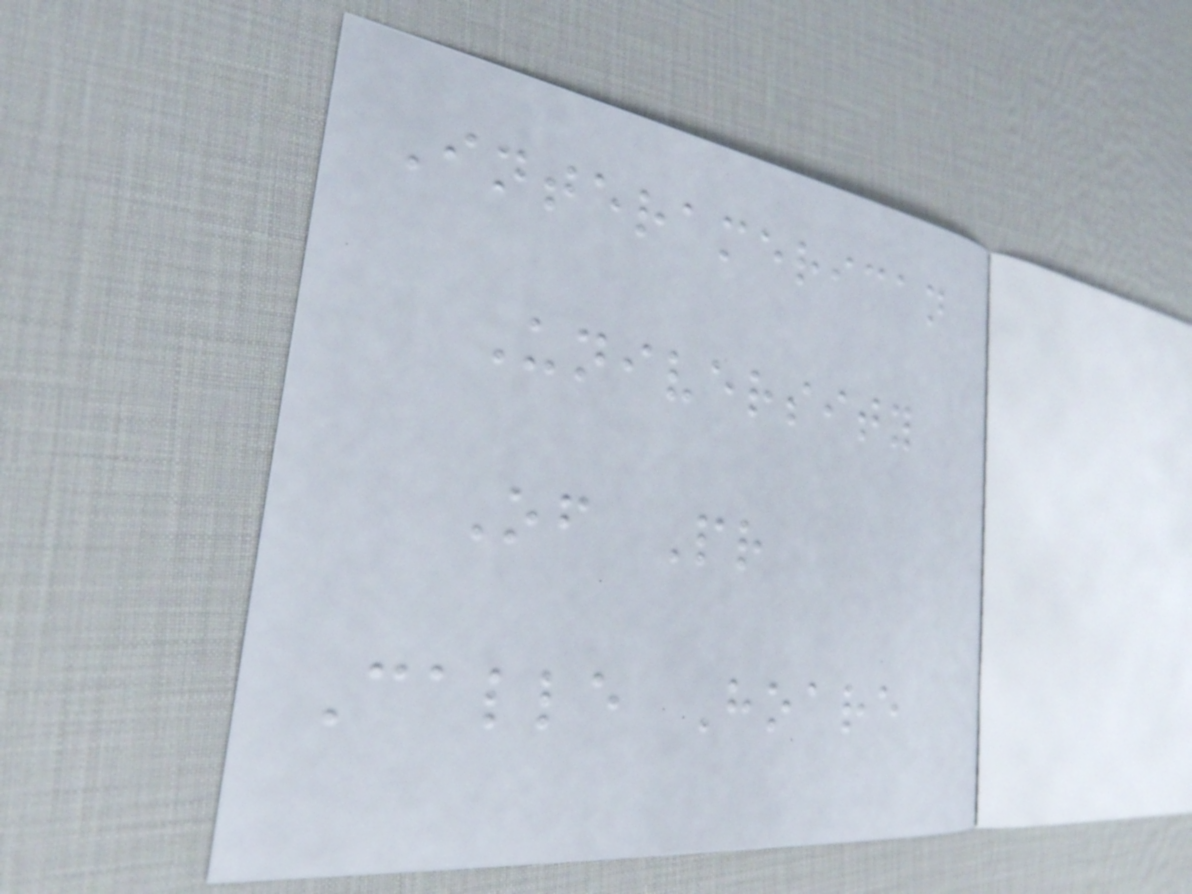Interamerican
University
Of Pr
Calle Hoare
